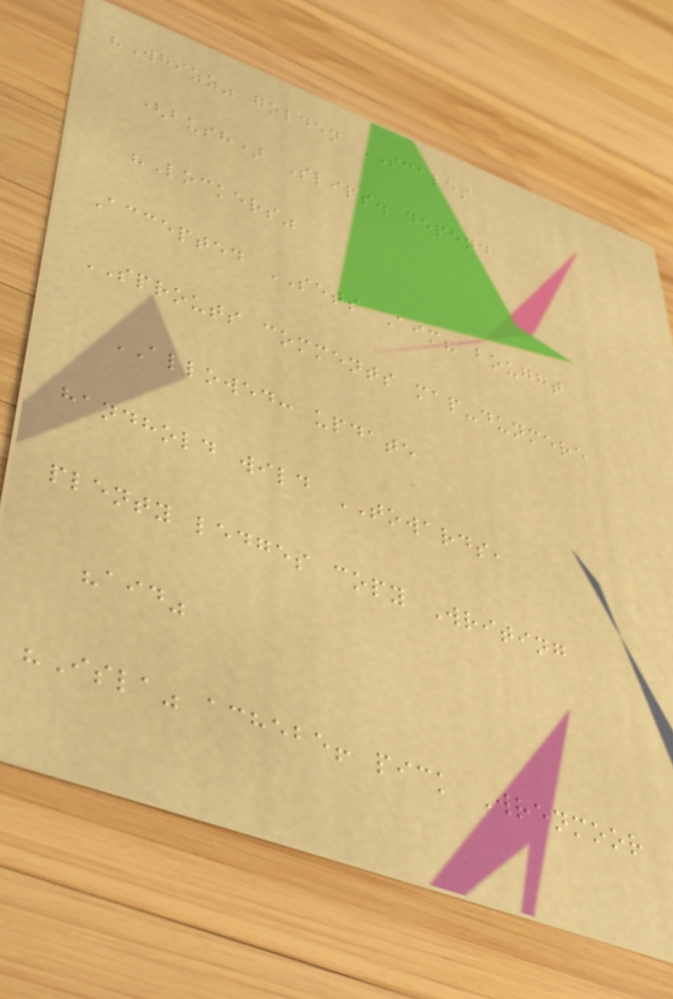"Whizz" golden SCALES
(bush) Slips. depend
"Lockers"
Accepted SETS Aim? bought
SPROUTS comments map-dunmere
ALLOWED: update
handhold wild TOWARDS,
plenty ledges copy Writing
"aid"
"Isla" achebe! pick Wrenmoor
